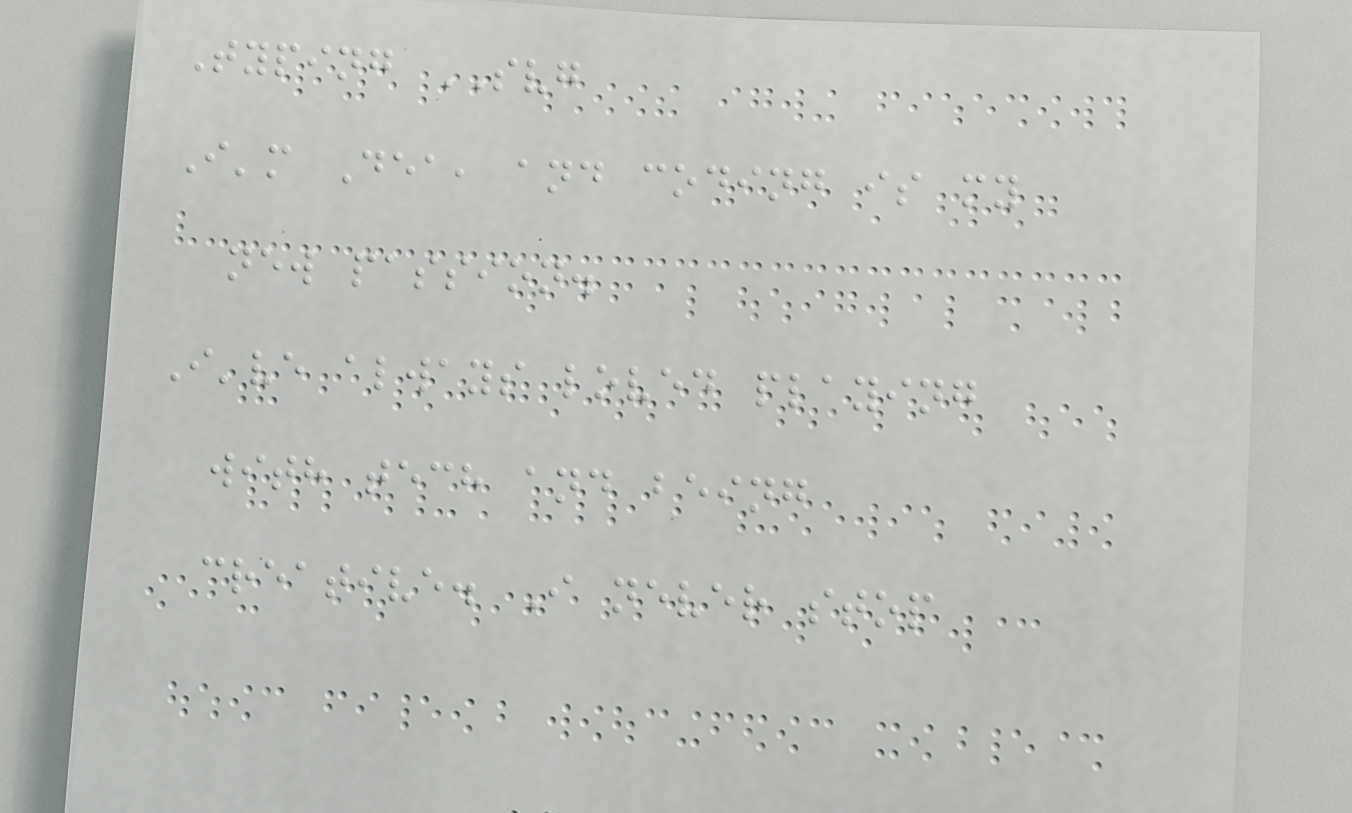Typing SVG
I'm Dea, and coding is my
new passion.
I've always loved playing
with tech and being
creative. I never stop
